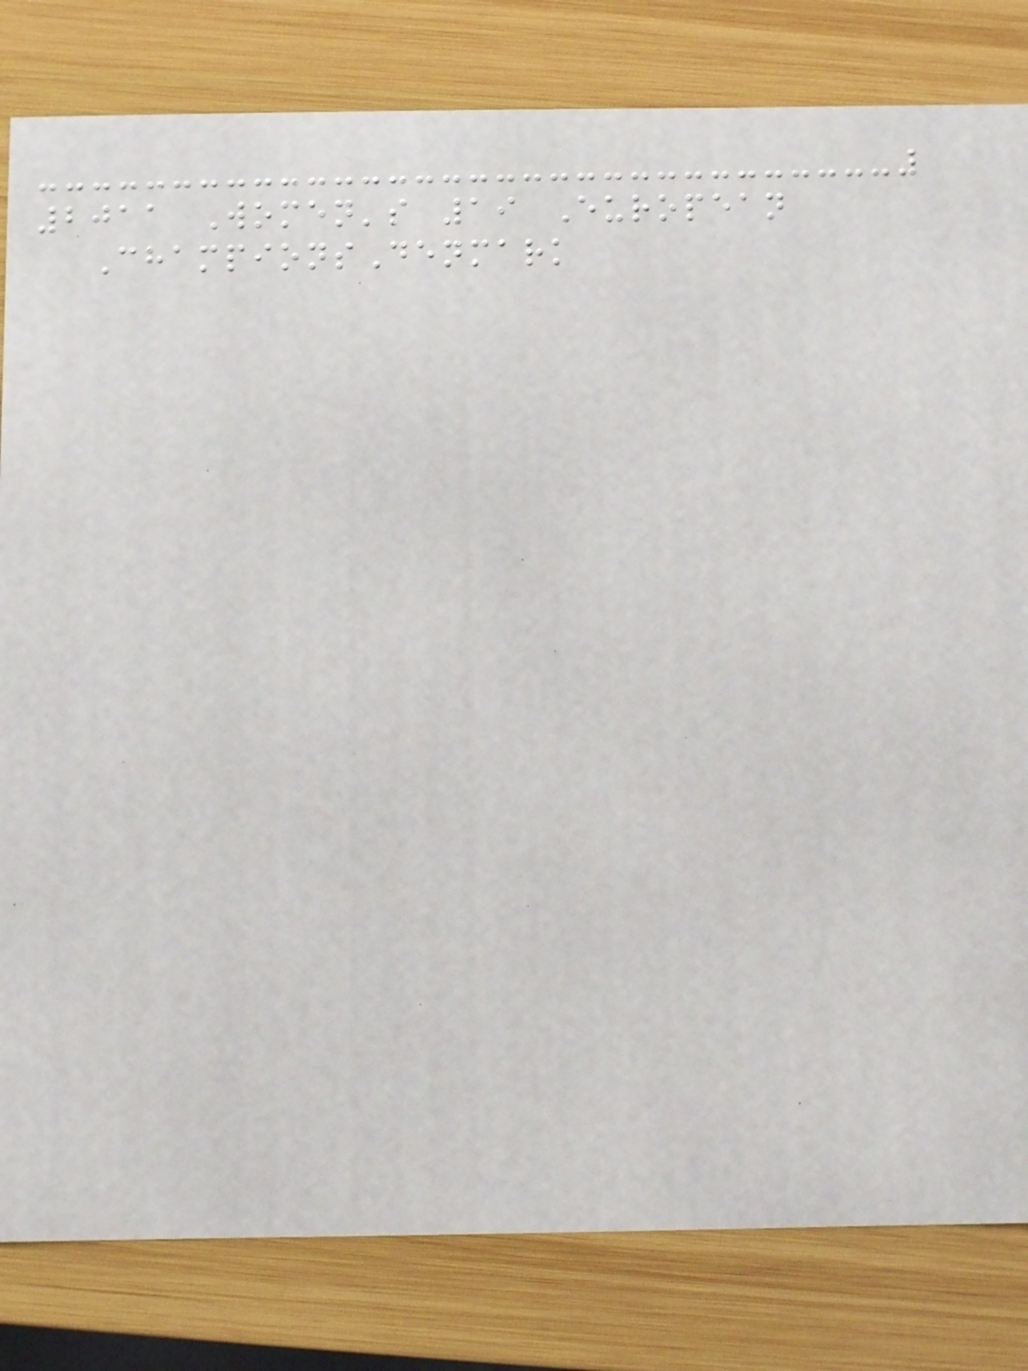2011 Women's 19 European
ChampionsDenmark
